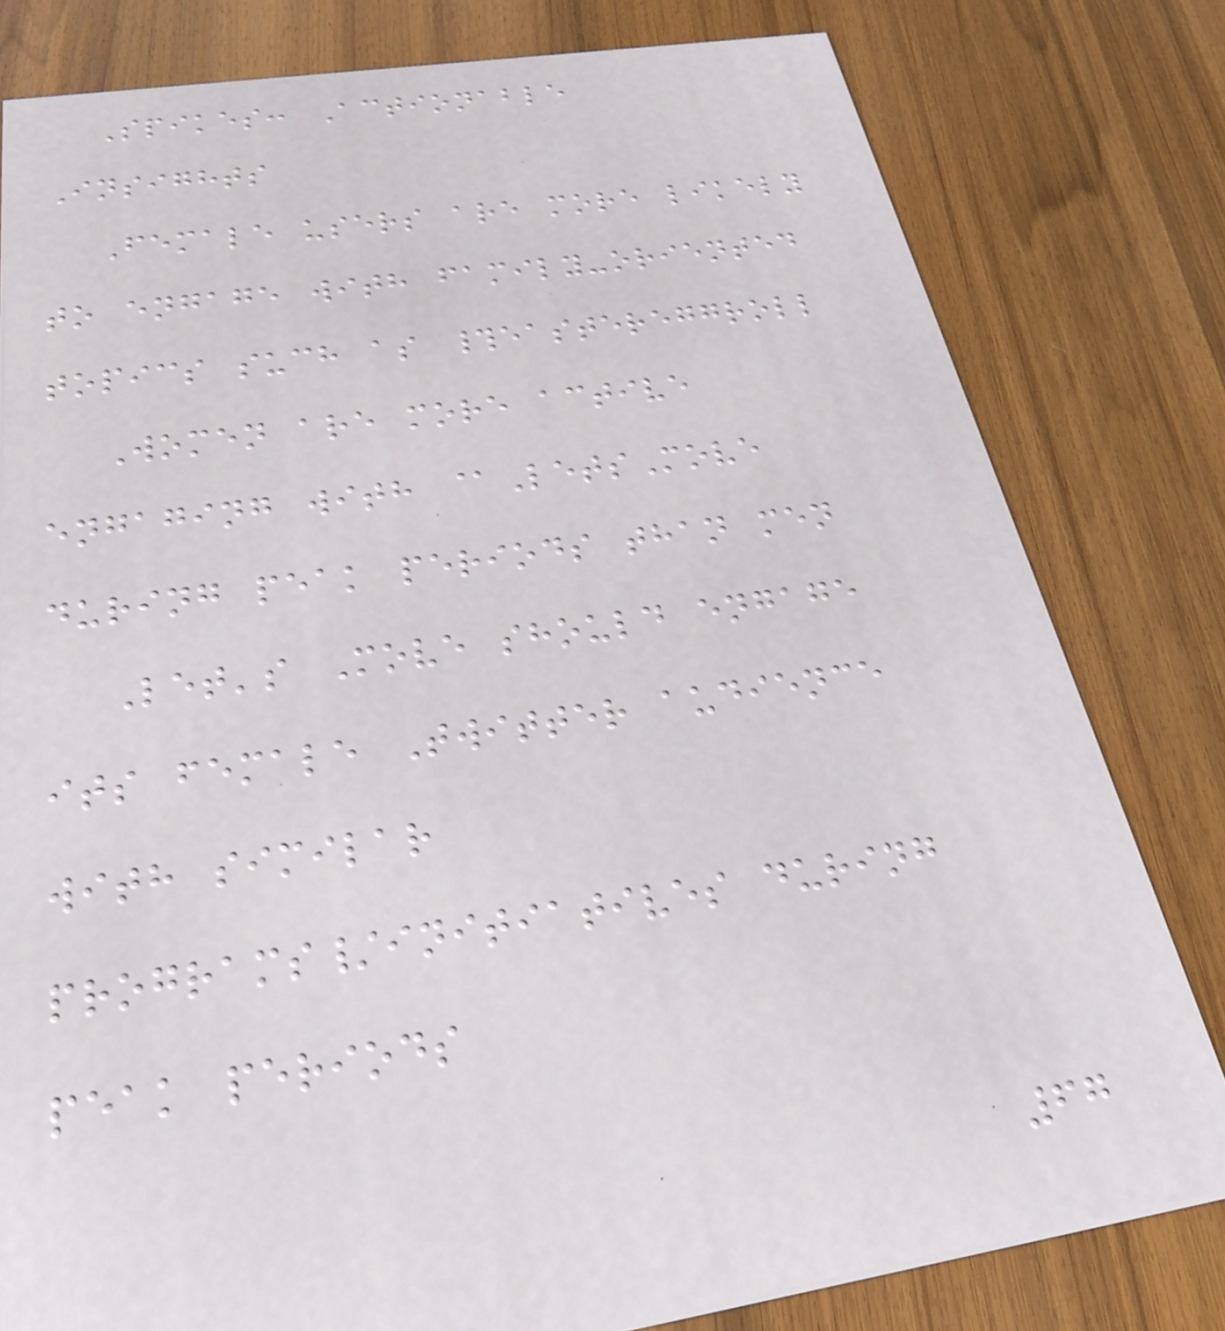Spikes: Actionable
Insights
Female users are more likely
to engage with family-oriented
topics such as #eastereggroll
Women are more active
engaging with @LetsMove
during peak periods than men
Let's Move should engage
its female Twitter audience
with similar
programs/initiatives during
peak periods
67
